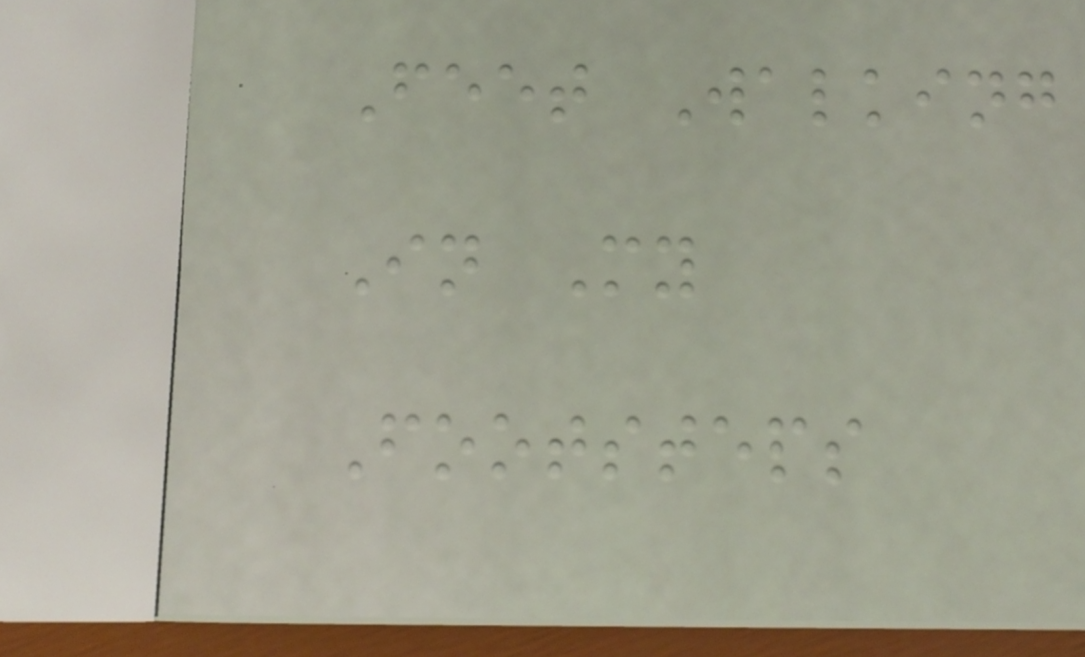Feet Walking
In My
Footsteps
